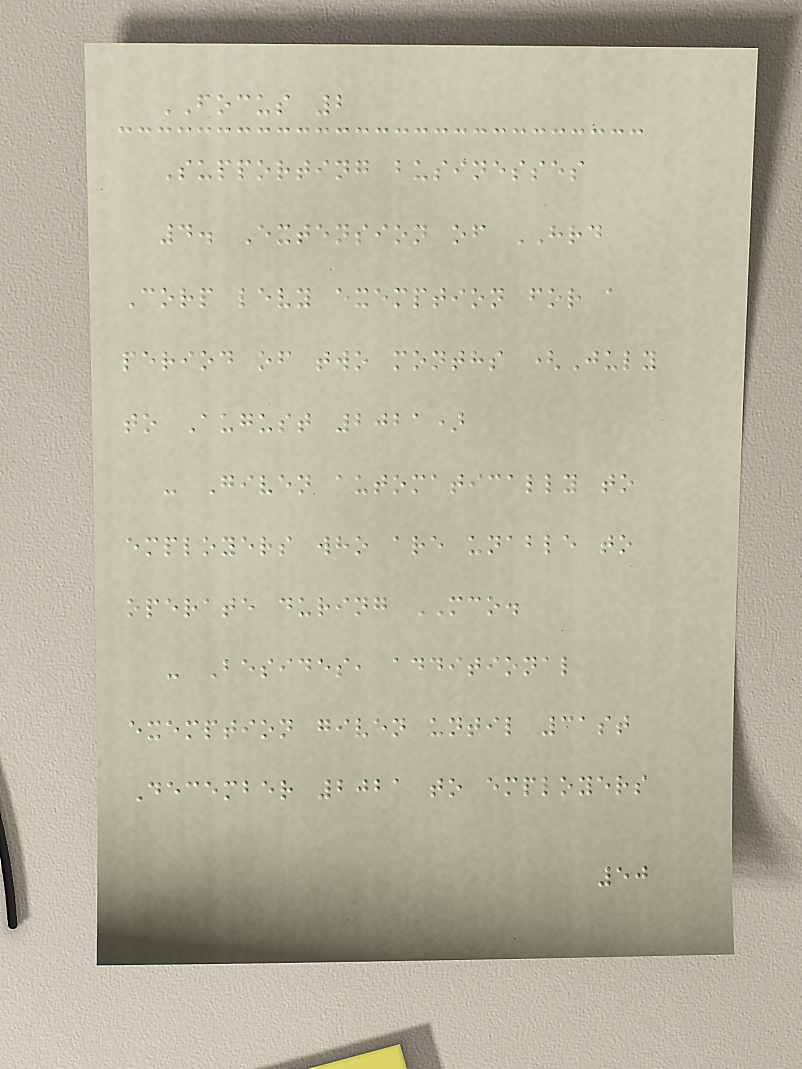FOCUS 2
Supporting businesses
4. Extension of HRD
Corp levy exemption for a
period of two months (July
to August 2021)
- Given automatically to
employers who are unable to
operate during MCO.
- Besides, additional
exemption given until 31st
December 2021 to employers
50
